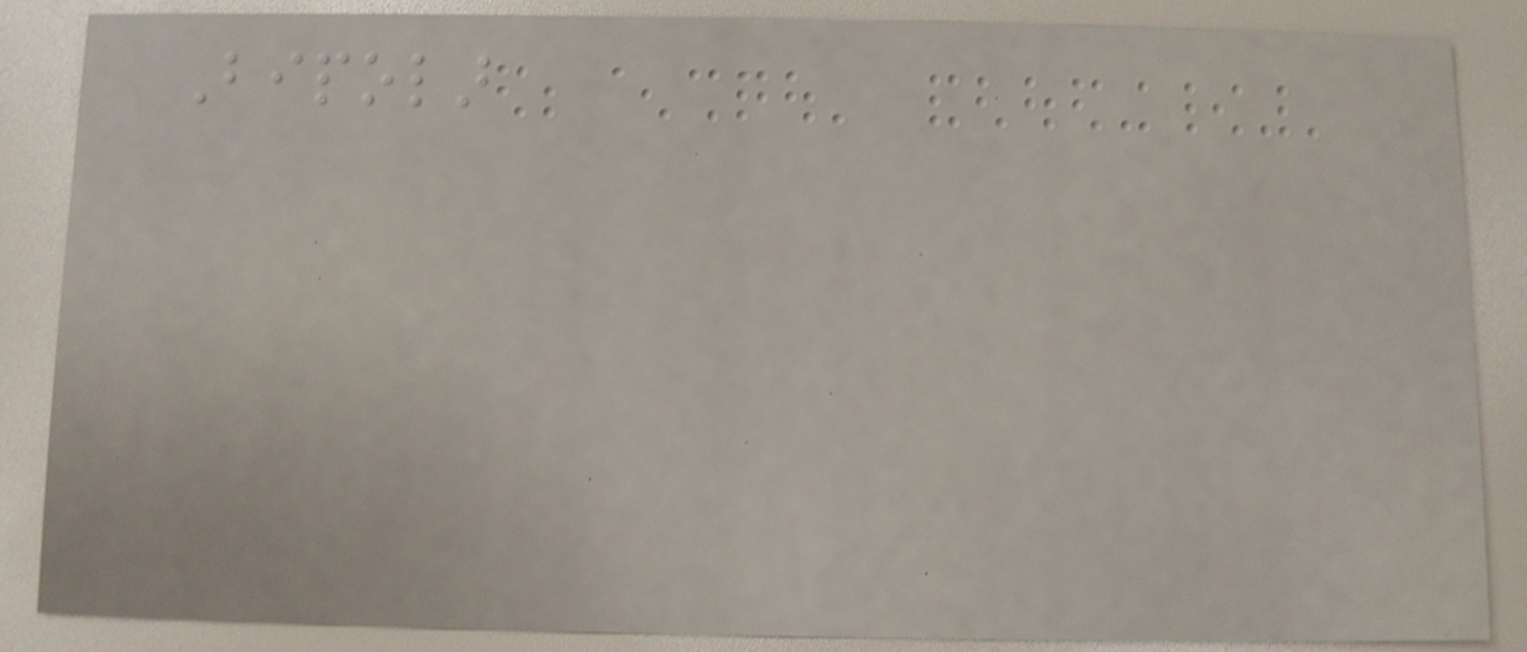Bipolar
